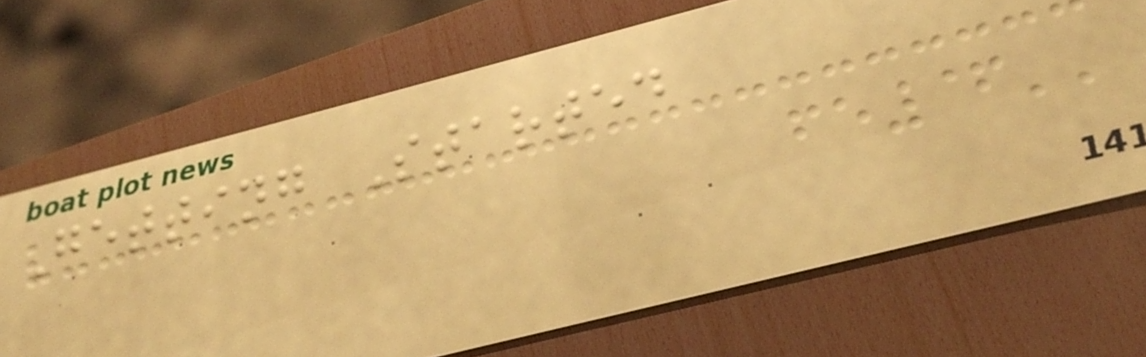Getting Started
